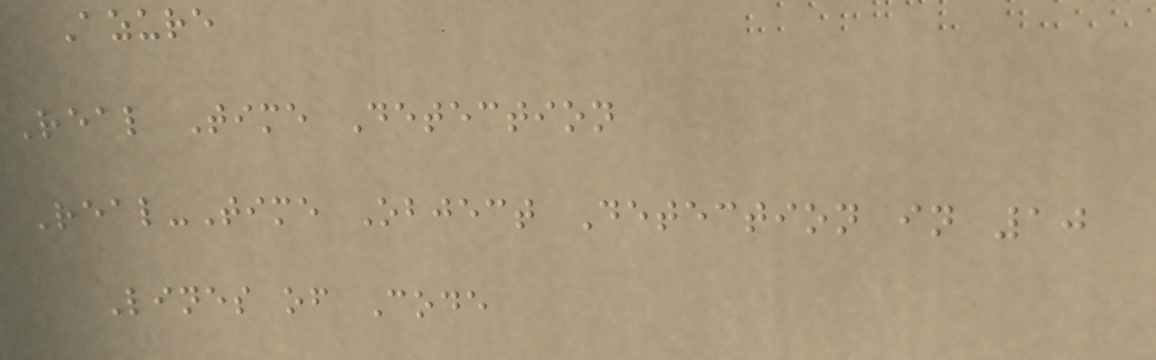Azure
Real Time Detection
Real-Time Object Detection in 10
Lines of Code
